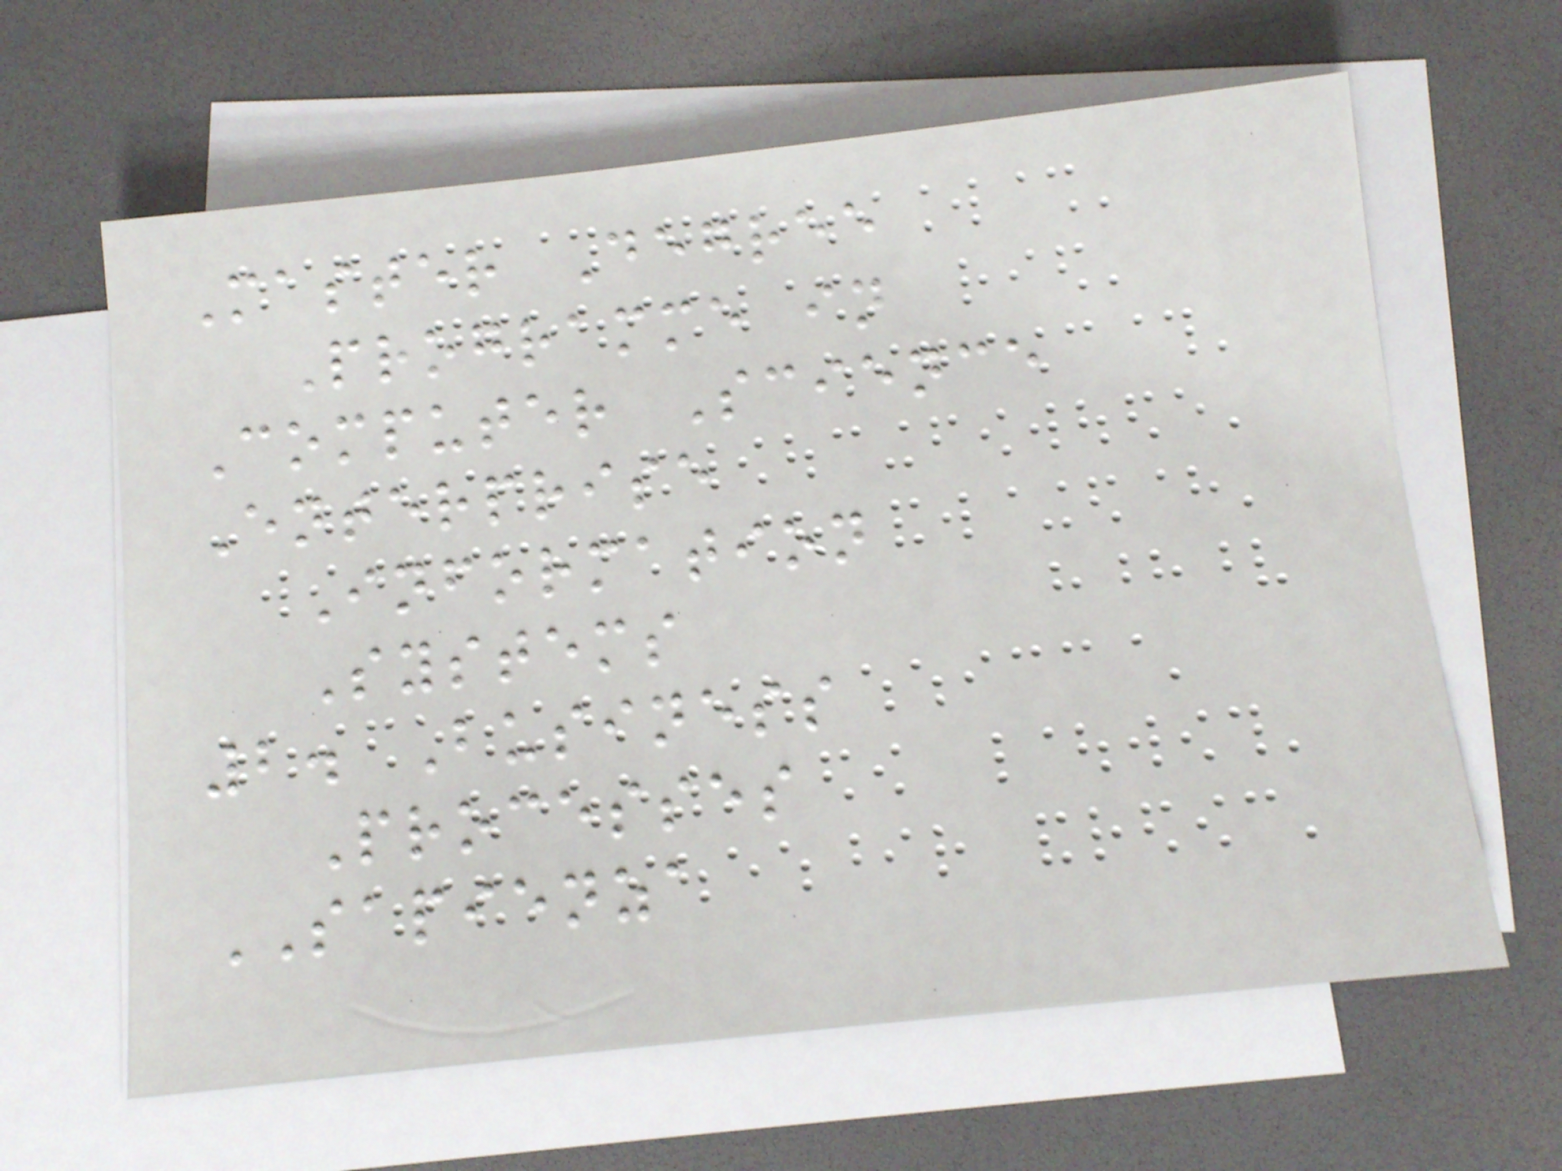Master Degree
Programme in
Computer Science
Enterprise
Information
Systems
2. Business
Processes
SAPIENZA
